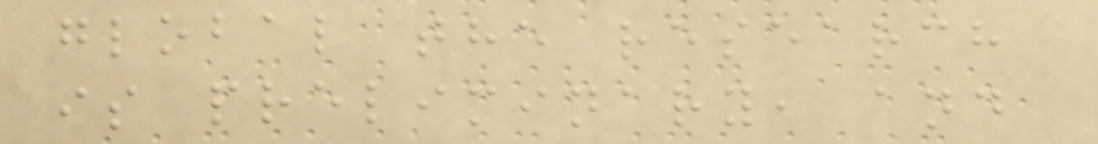global the research
is preliminary, and
